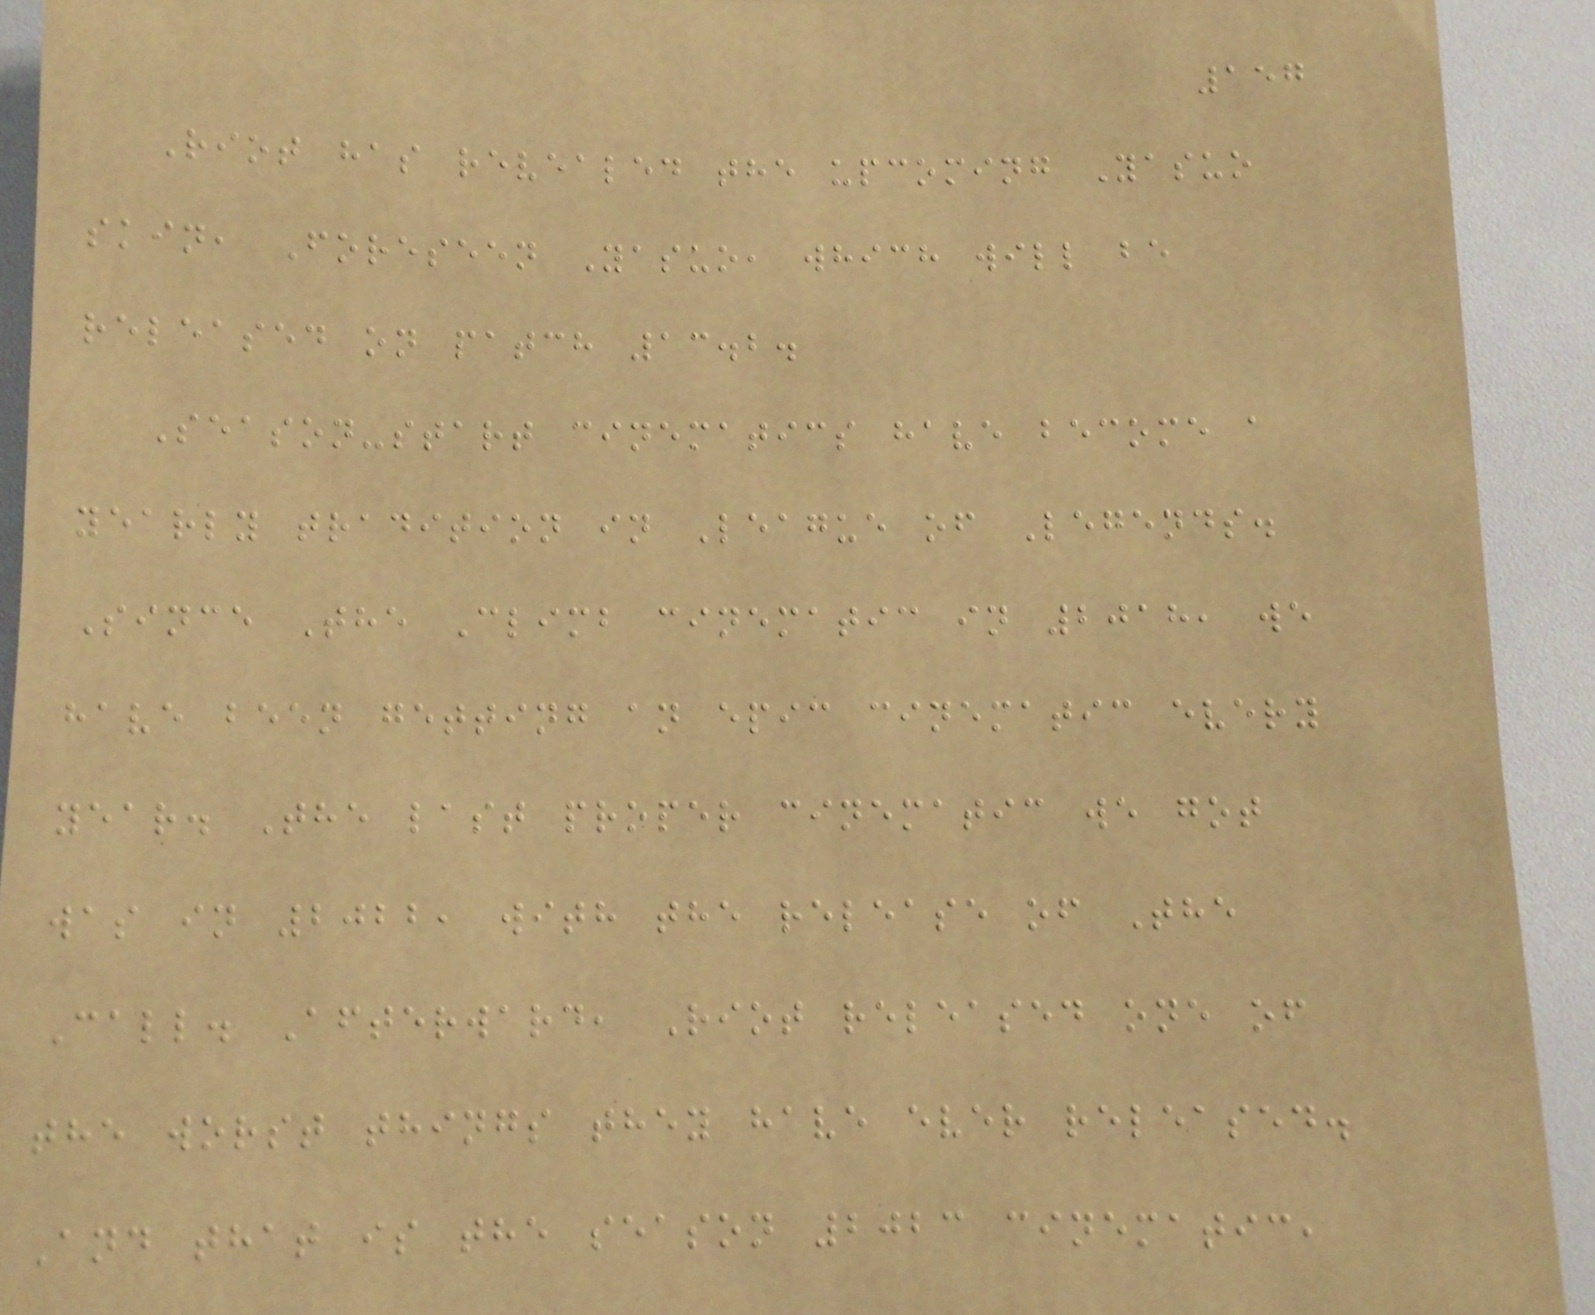157
Riot has revealed the upcoming Yasuo
skin, Foreseen Yasuo, which will be
released on patch 13.2.
Season-start cinematics have become a
yearly tradition in League of Legends.
Since The Climb cinematic in 2018, we
have been getting an epic cinematic every
year. The last proper cinematic we got
was in 2022, with the release of The
Call. Afterward, Riot released one of
the worst things they have ever released.
And that is the season 2023 cinematic,
